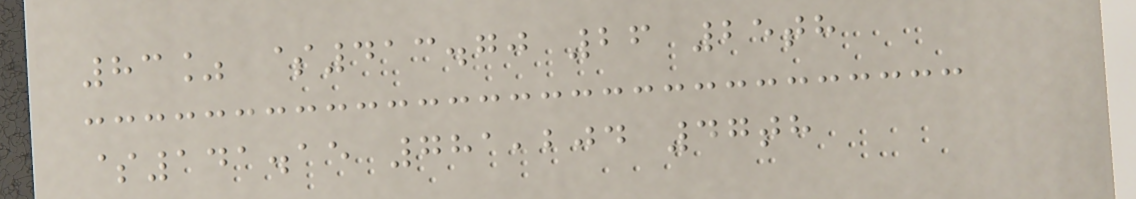83% $413.70 26 25th
$141.15 781,204 47th
